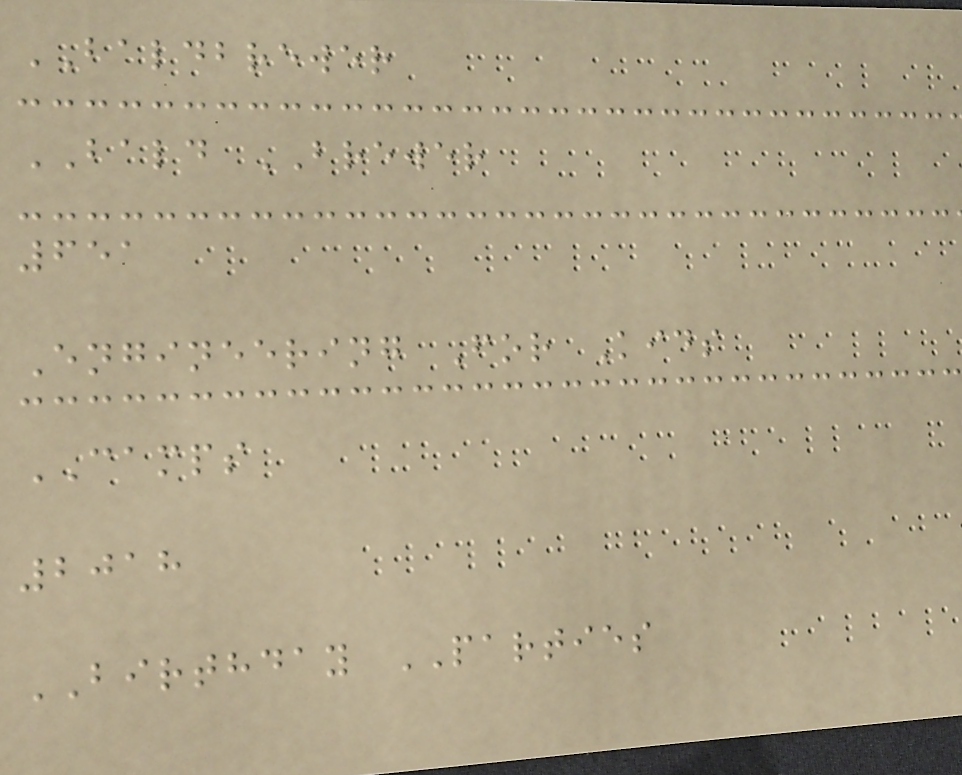BALDBREWER
BALD BREWER
651
Engineering For Kids
CAMPS
2018
BIRTHDAY PARTIES
